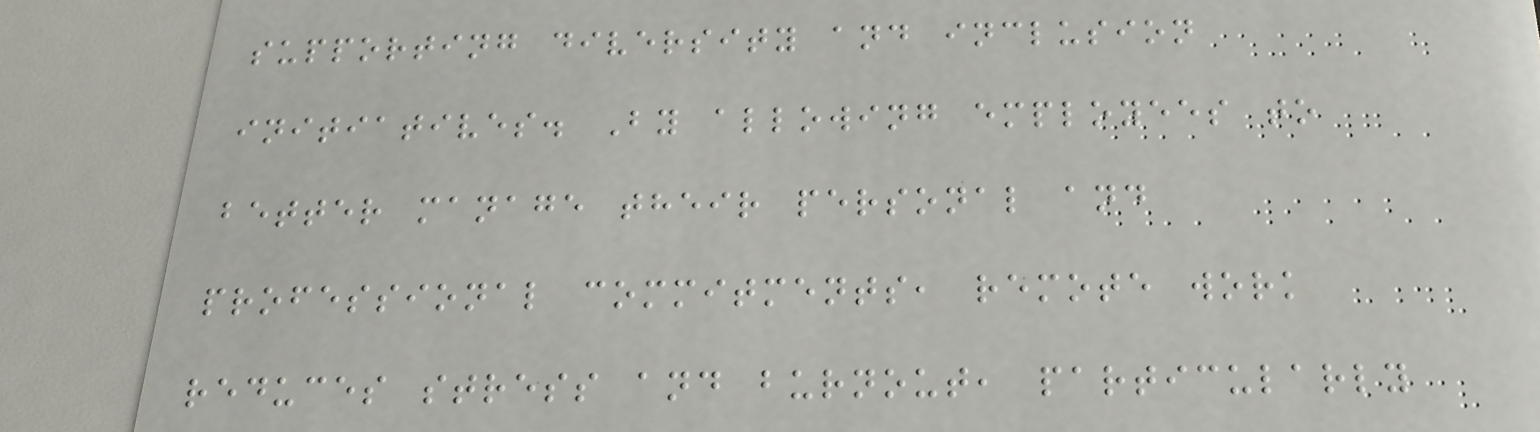supporting diversity and inclusion
initiatives. By allowing employees to
better manage their personal and
professional commitments, remote work
reduces stress and burnout, particularly
